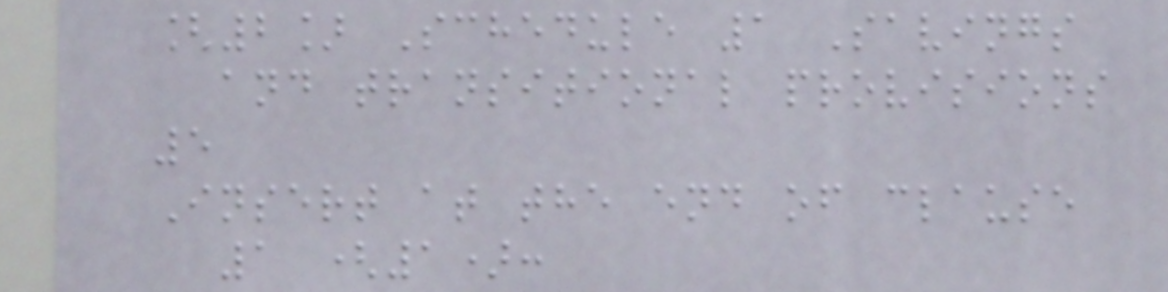[2] Schedule 1 Savings
and transitional provisions
5
Insert at the end of clause
1 (1):
